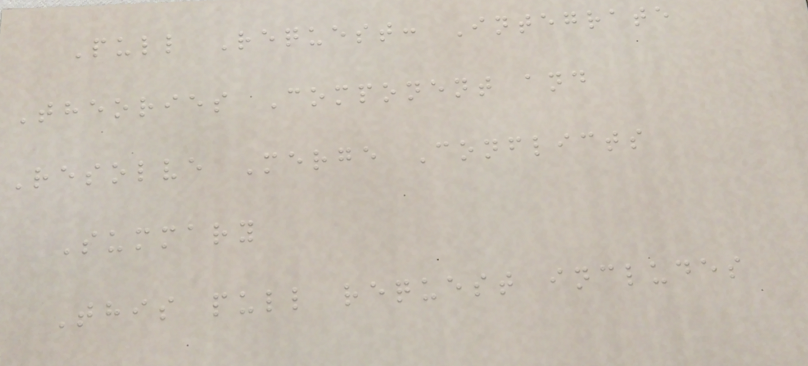Pull Request: Integrate
Theories Component and
Resolve Merge Conflicts
Summary
This pull request includes
